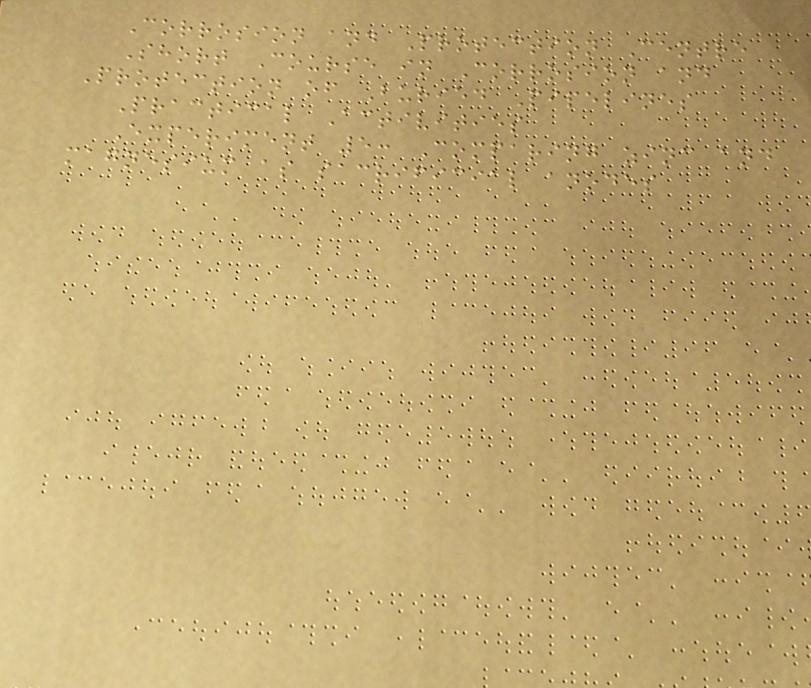Corrosion and Protection Centre
Short Course in Corrosion and
Protection of Buried Pipelines
Practical Activities
Experiment 5: Comparing zinc and
magnesium as sacrificial anodes
